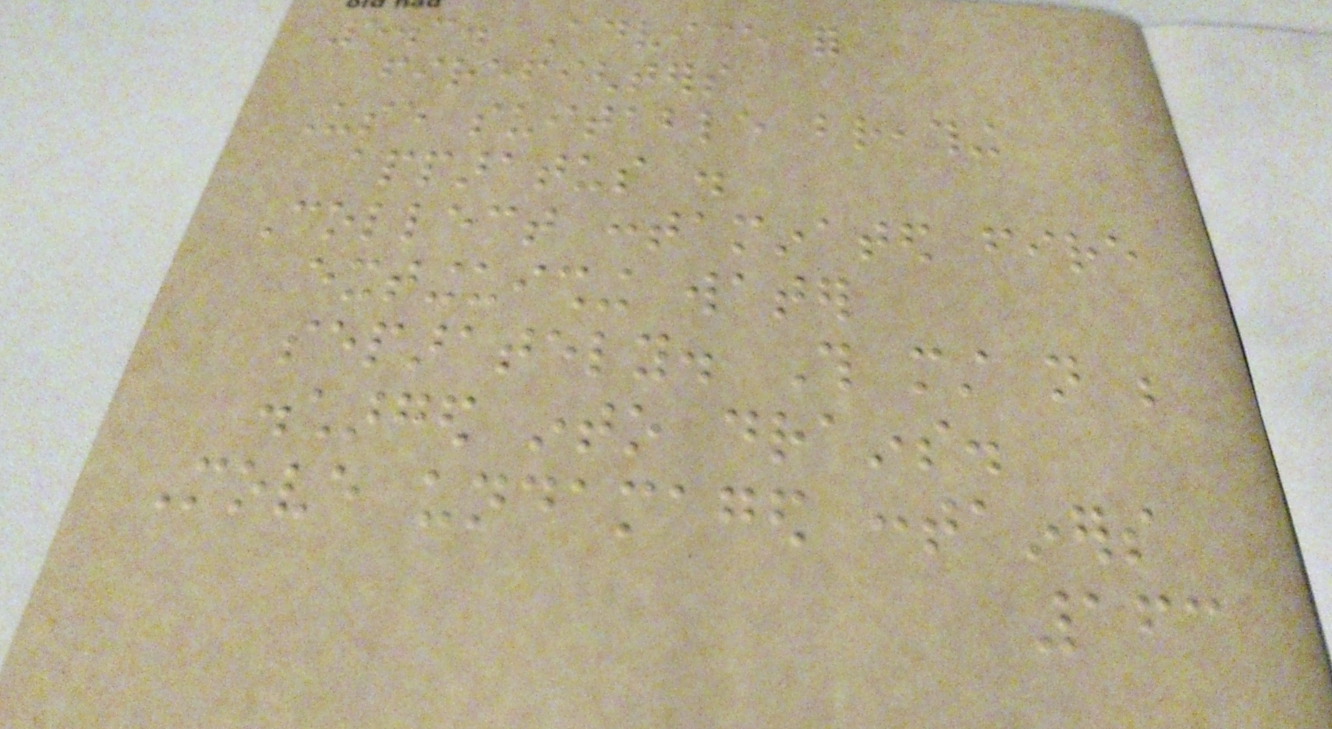5.3. Advice for
firefighters
Use suitable breathing
apparatus .
Collect contaminated fire
extinguishing water
separately. This must not be
discharged into drains.
Move undamaged containers
163
